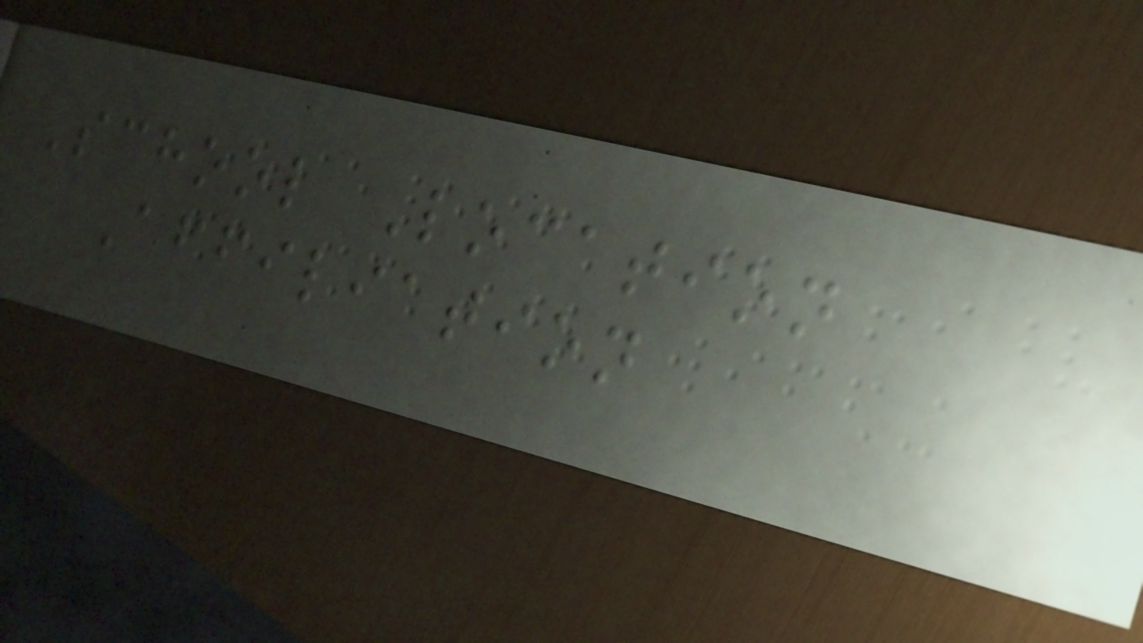School Location
Affiliation
